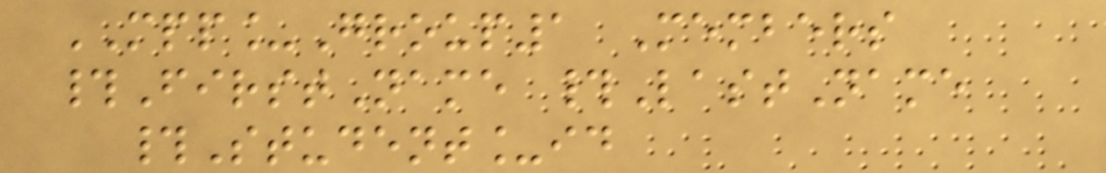MPP_Group1 Members
#FirstName #LastName
#Student_id
